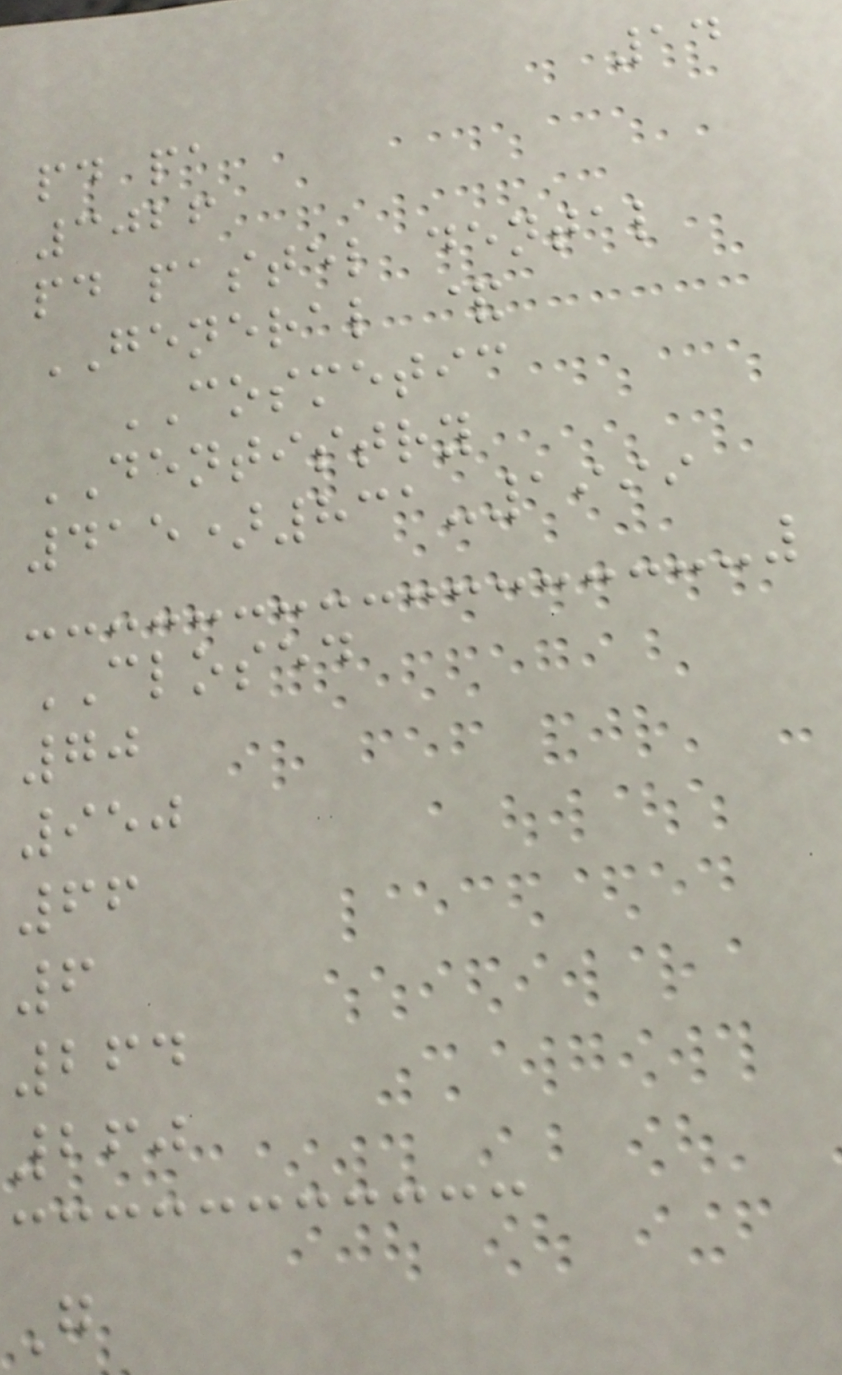14
pd pa
3026
pd pastel dental
GENERAL &
COSMETIC
DENTISTRY
415)831-1999
CLOSED
70
950
66
6
264
260
G
